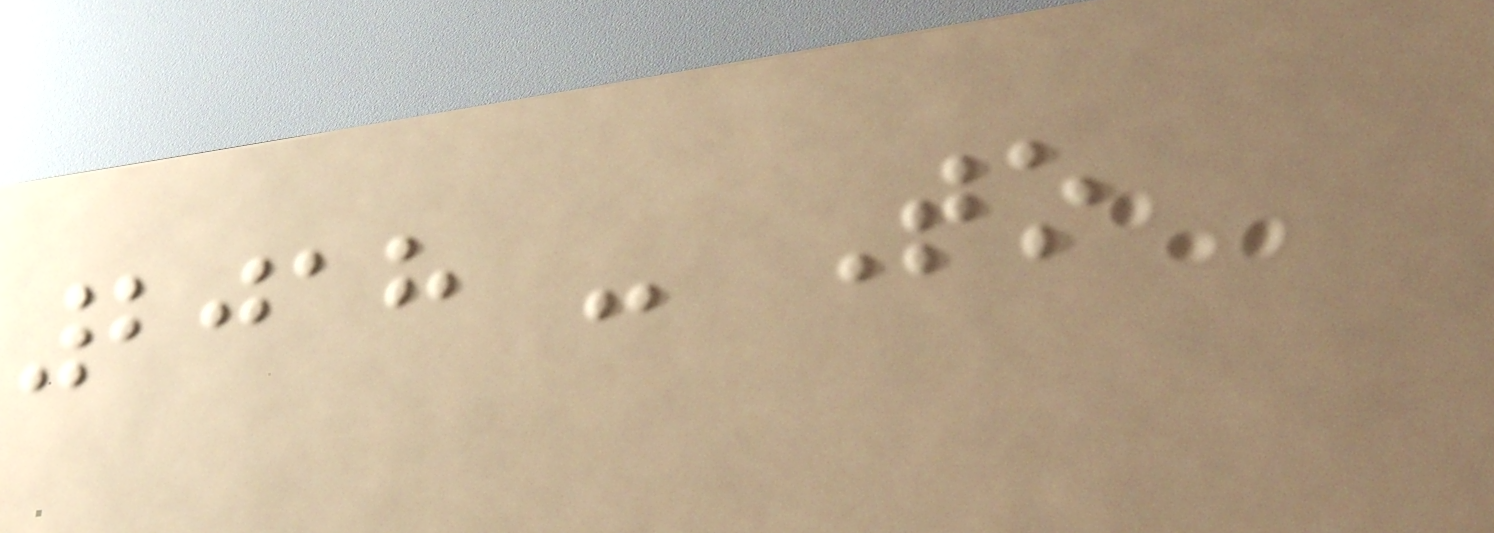2018 - To
